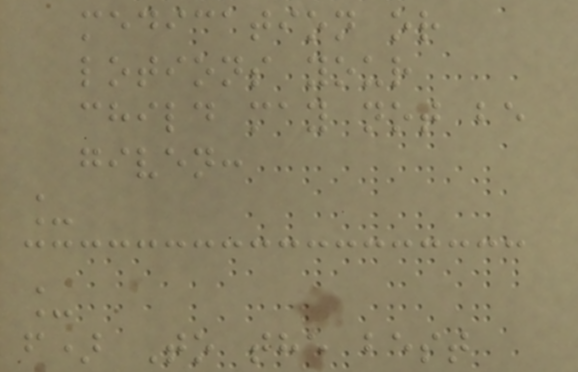medication or
lotions your
child may not be
given:
_
_
f) To the best
